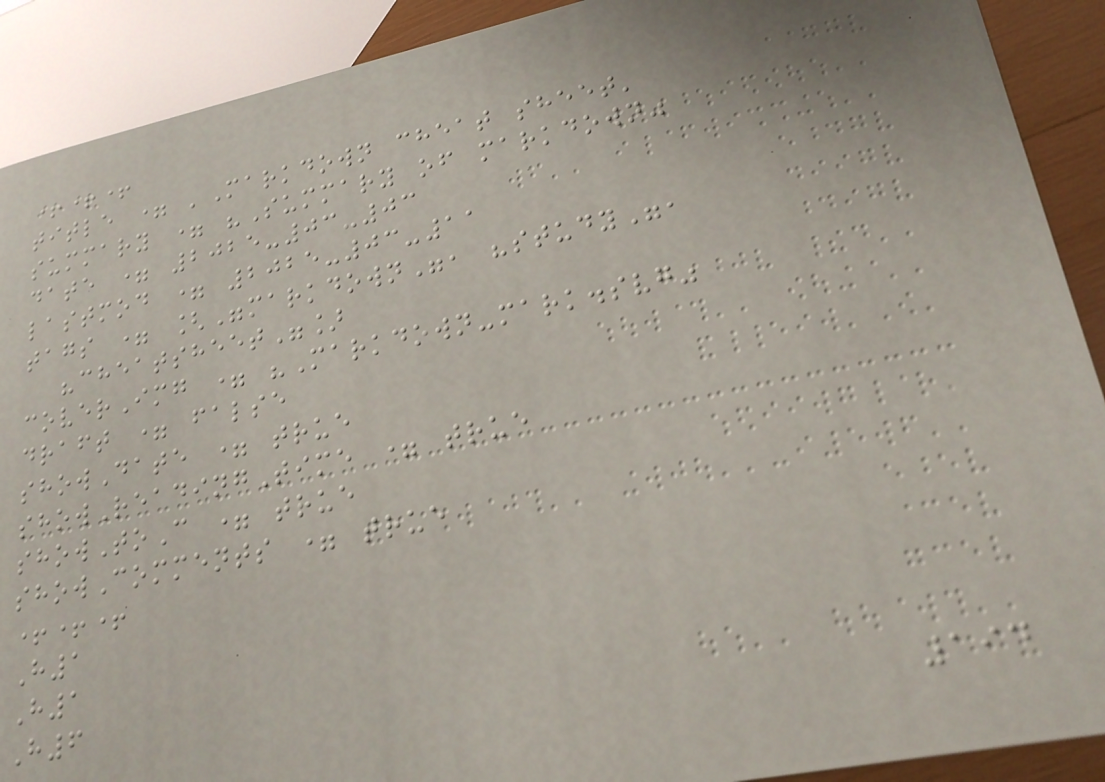+++
title = 'Markdown cheat sheet'
summary = "Summary of markdown"
date = 2025-03-03
lastmod = 2025-03-11
tags = ["markdown", "study",
"cheatsheet"]
coverImg = "Markdown-mark.svg"
draft = false
showDate = true
showReadingTime = true
showToC = true
showComments = true
+++
H1
H1
H6
194
